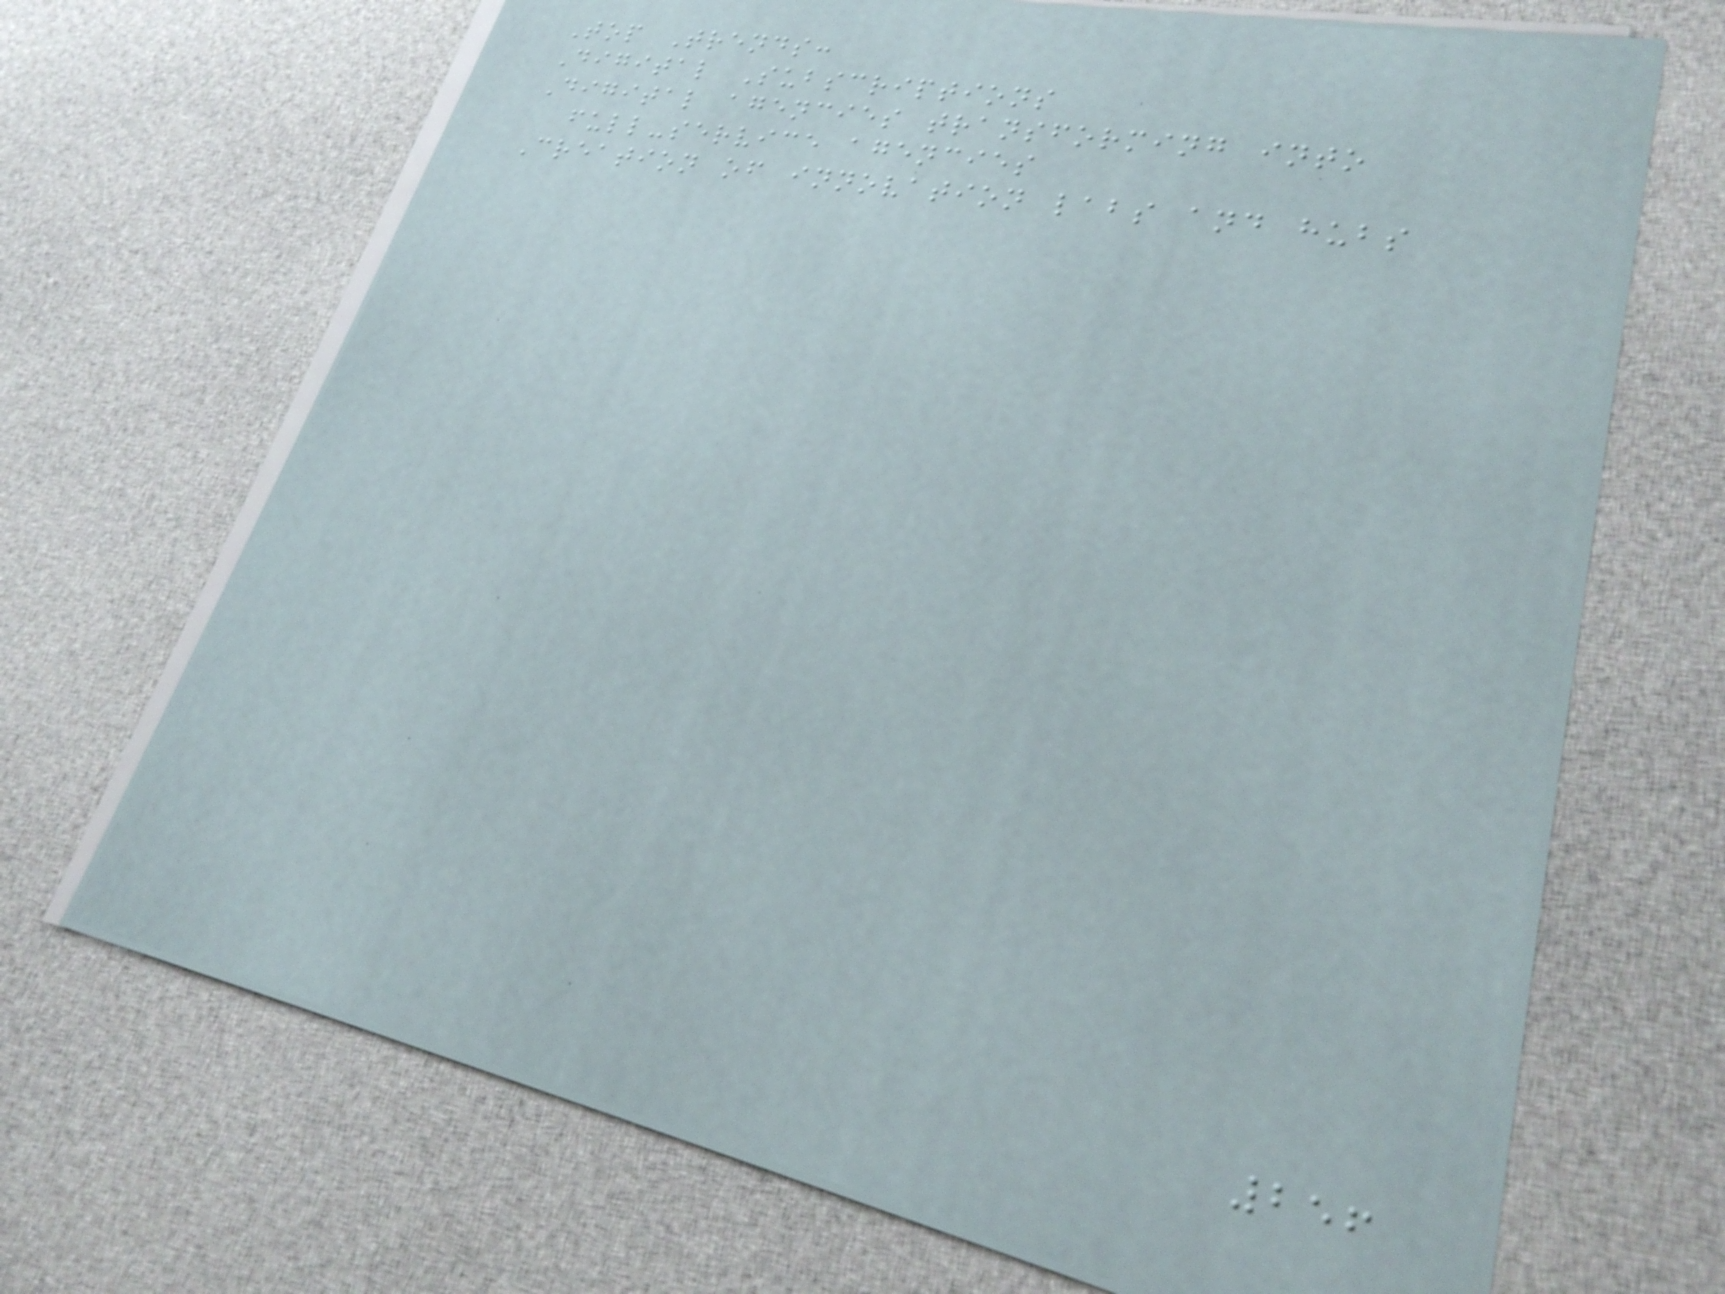Top Trends:
Digital Subscriptions
Digital agencies transforming into
full-service agencies
Creation of innovation labs and hubs
256
